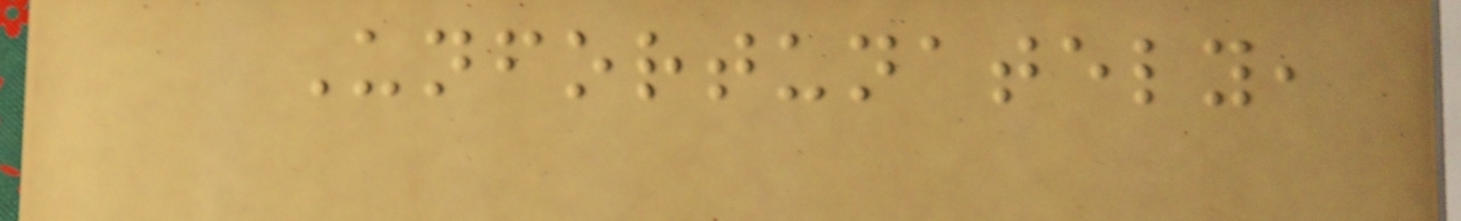Unfortunately,
